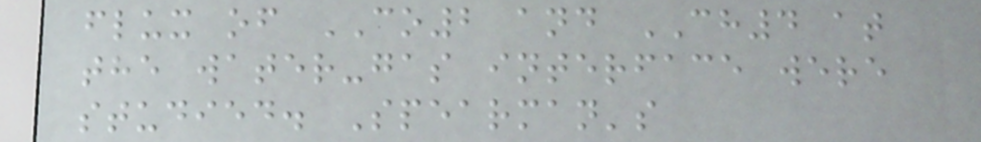flux of CO2 and CH4 at
the water-gas interface were
studied. Spearman's
